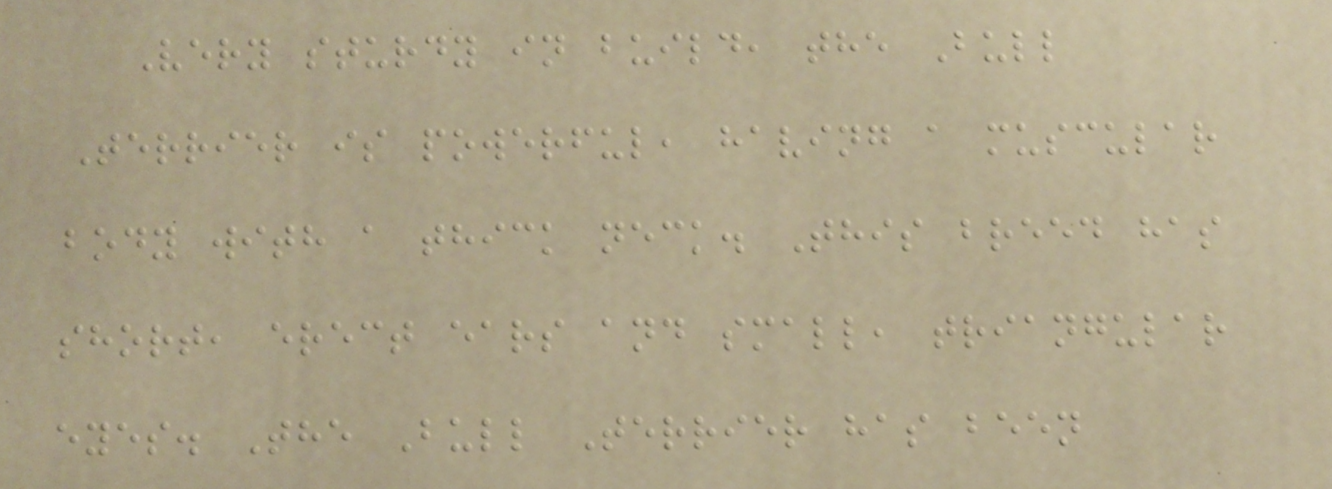Very sturdy in build, the Bull
Terrier is powerful, having a muscular
body with a thick neck. This breed has
short, erect ears and small, triangular
eyes. The Bull Terrier has been
